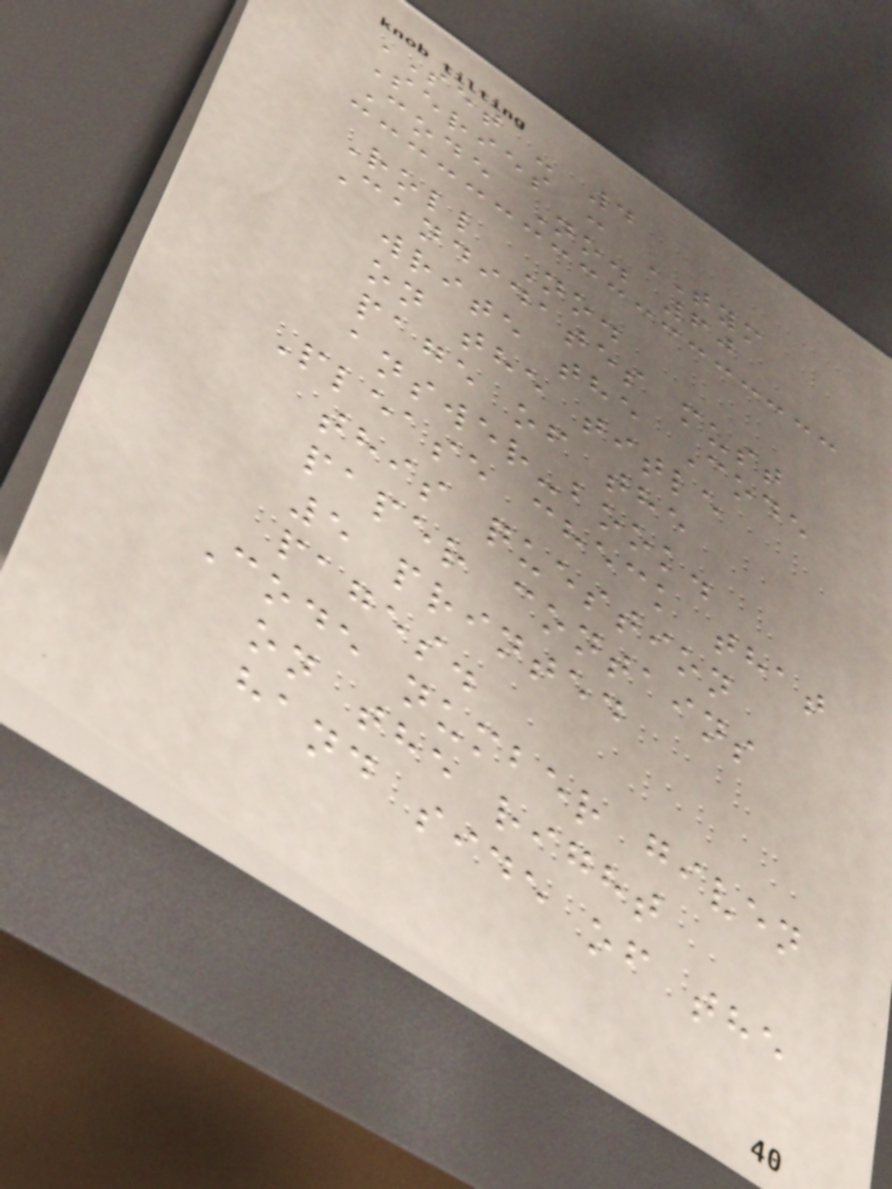SET - 4
Series : TYM
Code No. 60
Roll No.
Candidates must
write the Code
on the title
page of the
answer-book.
Please check that
this question
paper contains
5 printed
pages.
Code number given
on the right
hand side of the
